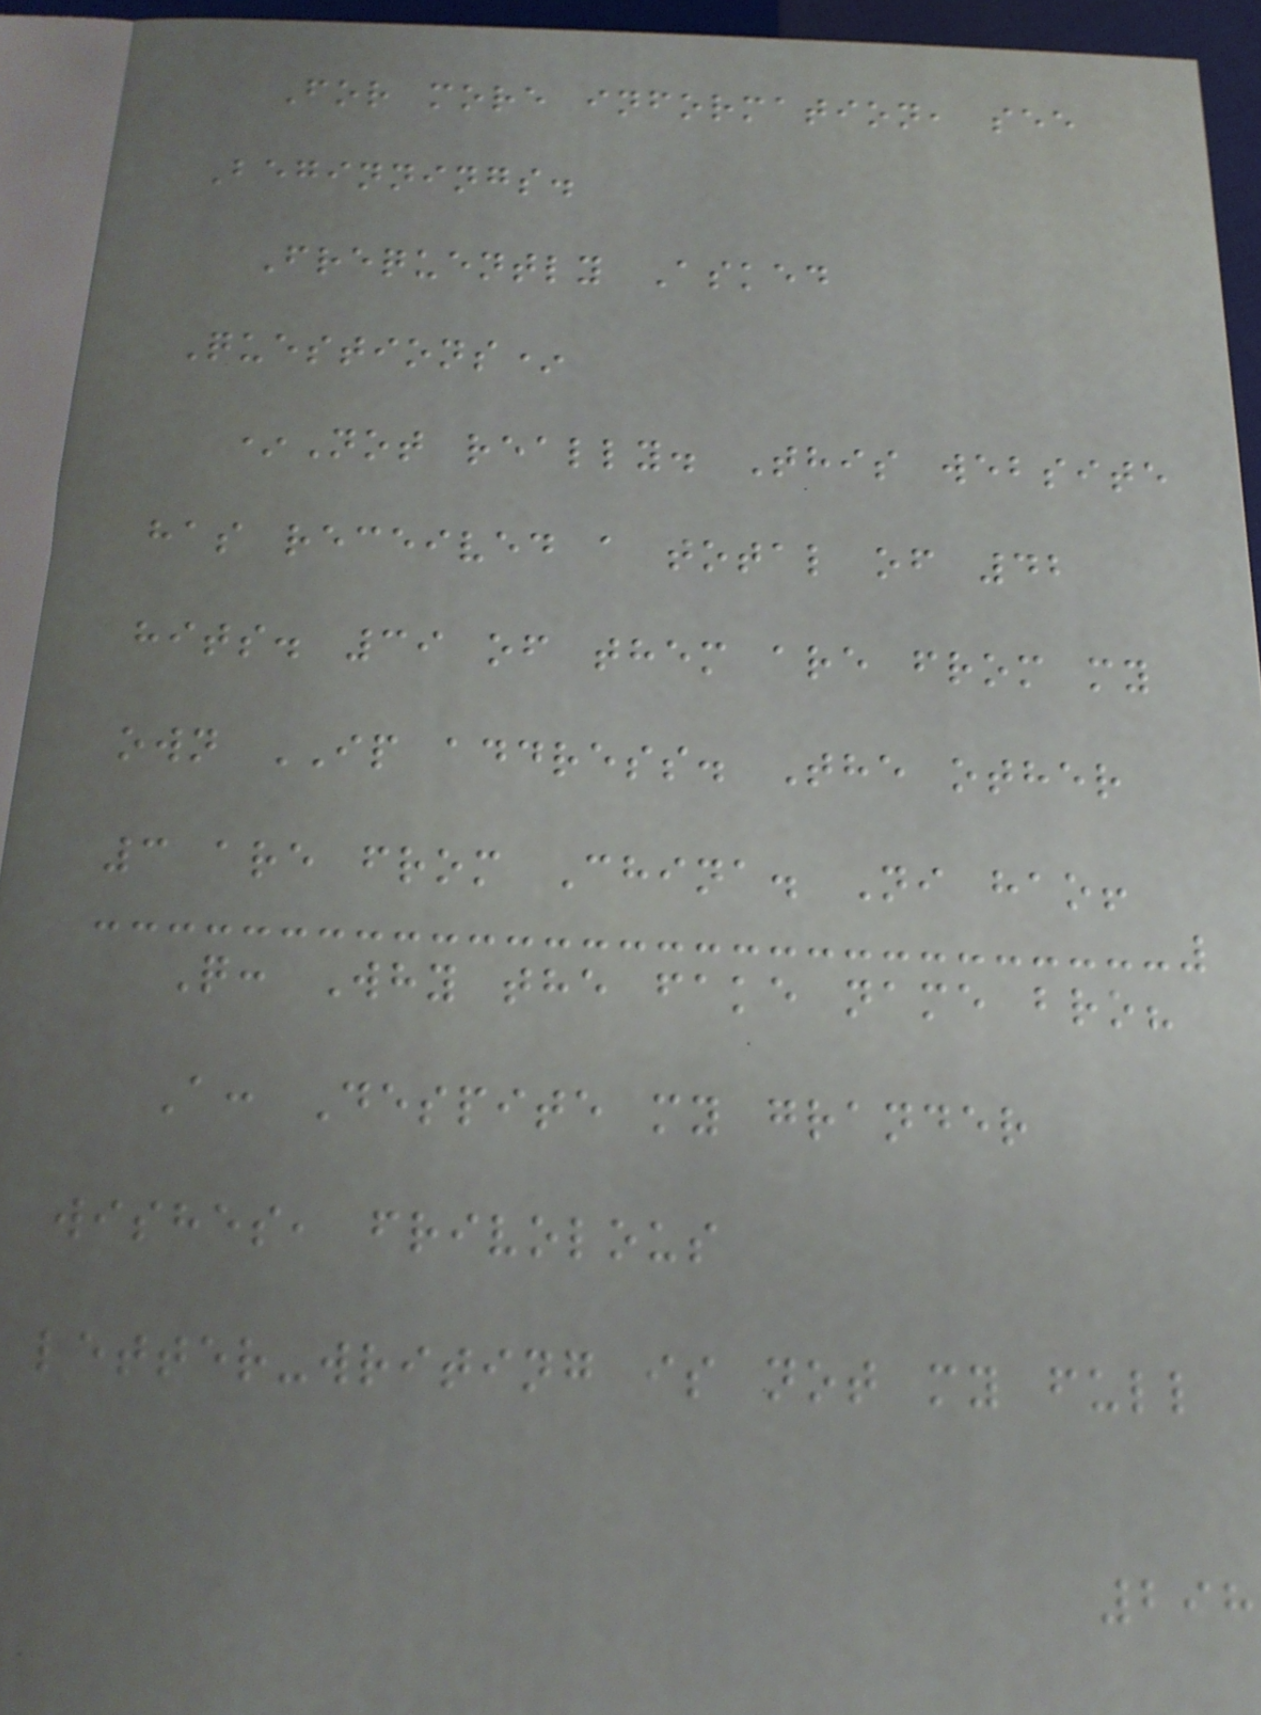For more information, see
Beginnings.
Frequently Asked
Questions*
*Not really. This website
has received a total of 42
hits. 39 of them are from my
own IP address. The other
3 are from China. Ni hao!
Q: Why the fake name bro?
A: Despite my grander
wishes, frivolous
letter-writing is not my full
298
